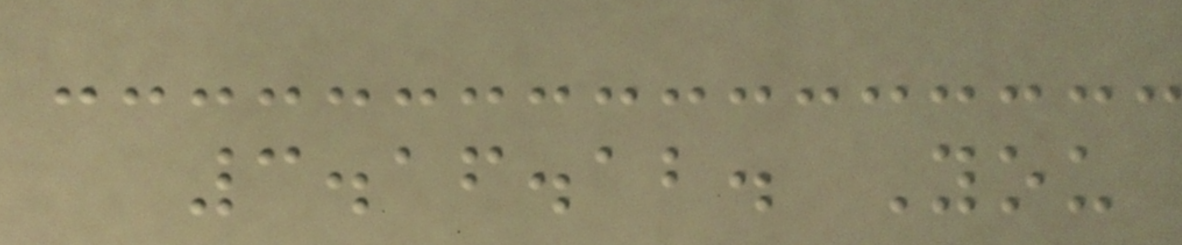3.16.12. You
